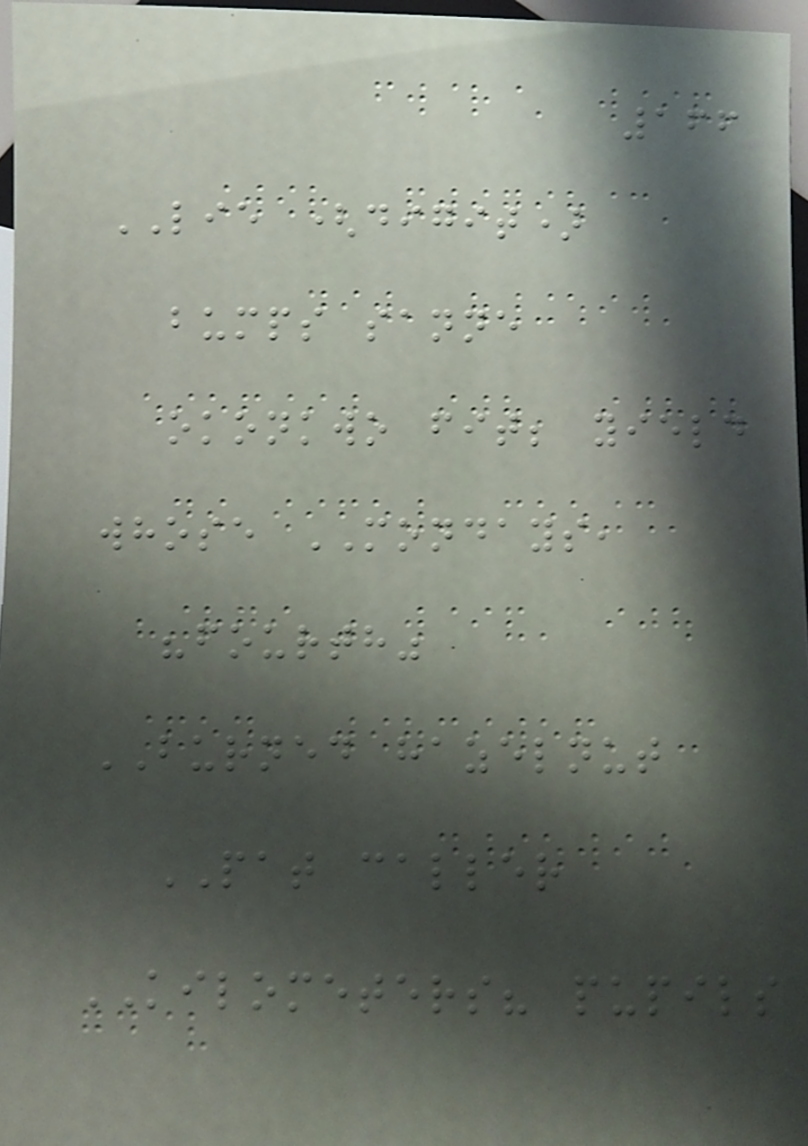166
LIE (digit)
bumps sanne
okonkwo fit; yield
whose MONDAYS,
"fourth"
BURNED hazelnut
PAT caller
KILOMETERS? pupils
